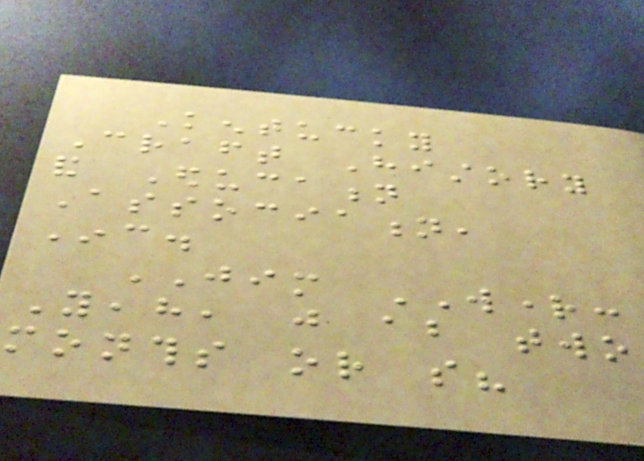Kentucky
Craft History
and Education
Association,
Inc.
JIM WRIGHT:
Yeah, just about two
months or so?
